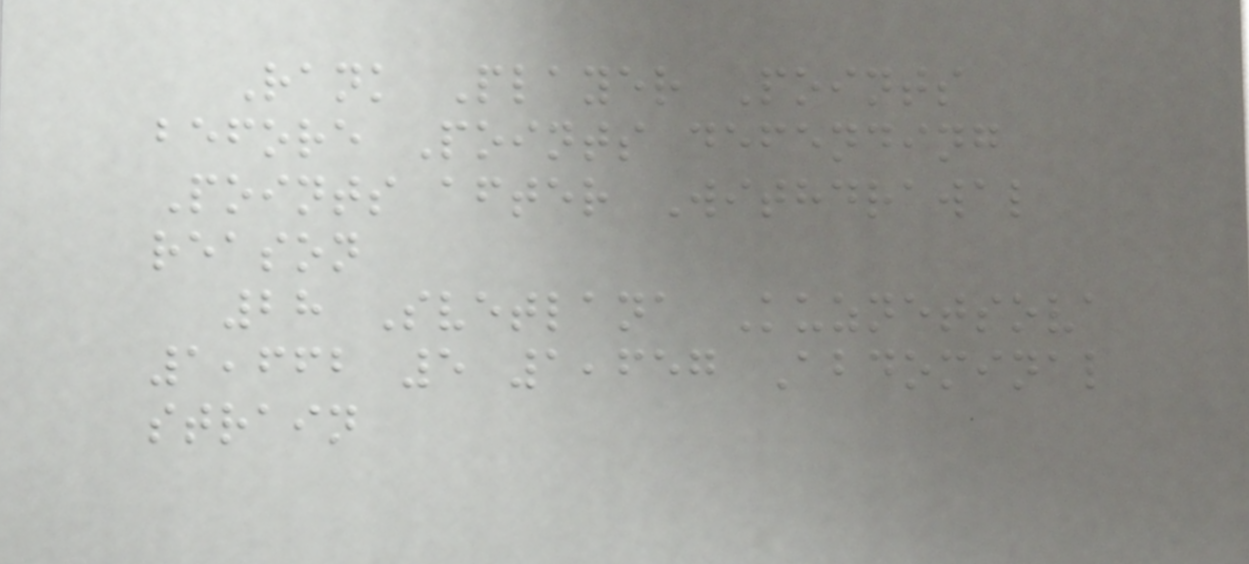Rank Player Points
before Points defending
Points after Withdrawal
reason
28 Svetlana Kuznetsova
1,662 5 1,657 Abdominal
strain
